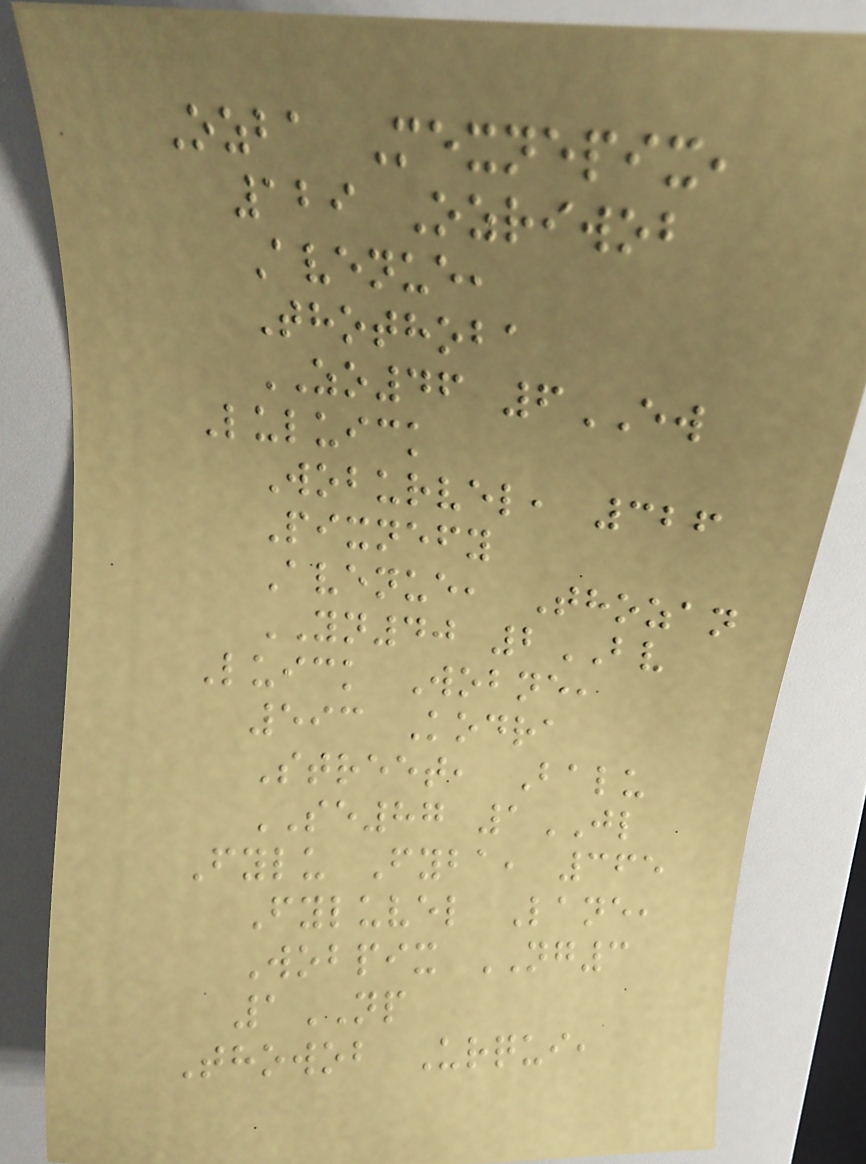Ozba Mexnepix,
129 Ozriwob
Avenue,
Thothoba
ZO46 6EW
Luluick
Woburvel, 326
Pixnefy
Avenue, Thozan
YN40 2BV
Luick Wobne,
593 Kodra
Street, Balu
SE87 1JL
Fylu Fyba, 365
Fyluvel Lane,
Wobpix NG3
1NP
Thowob Urqui,
